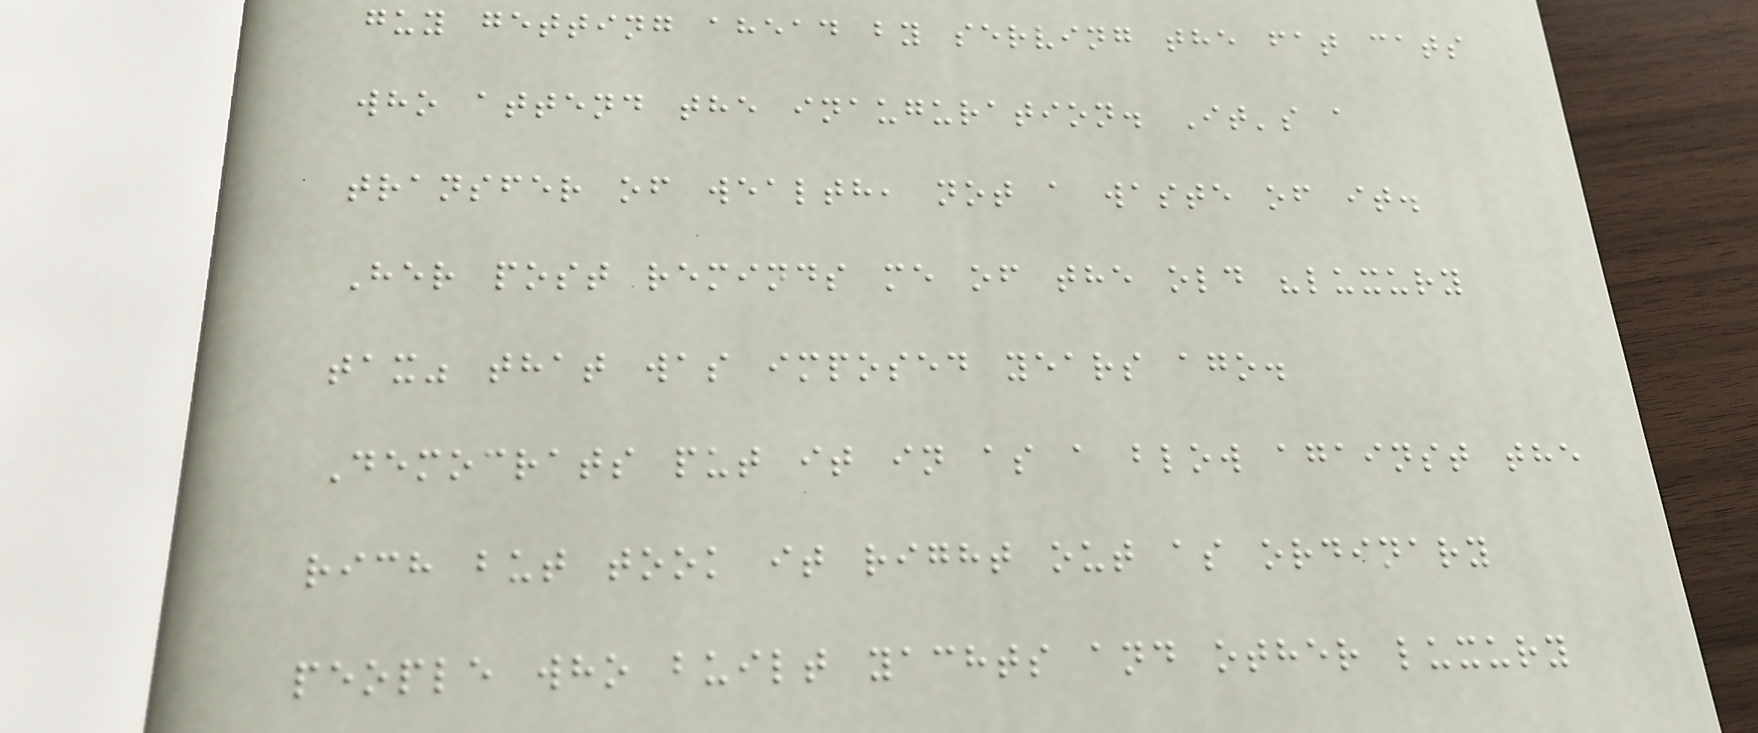guy getting ahead by serving the fat cats
who attend the inauguration. It's a
transfer of wealth, not a waste of it.
Her post reminds me of the old "luxury
tax" that was imposed years ago.
Democrats put it in as a blow against the
rich but took it right out as ordinary
people who built yachts and other luxury
